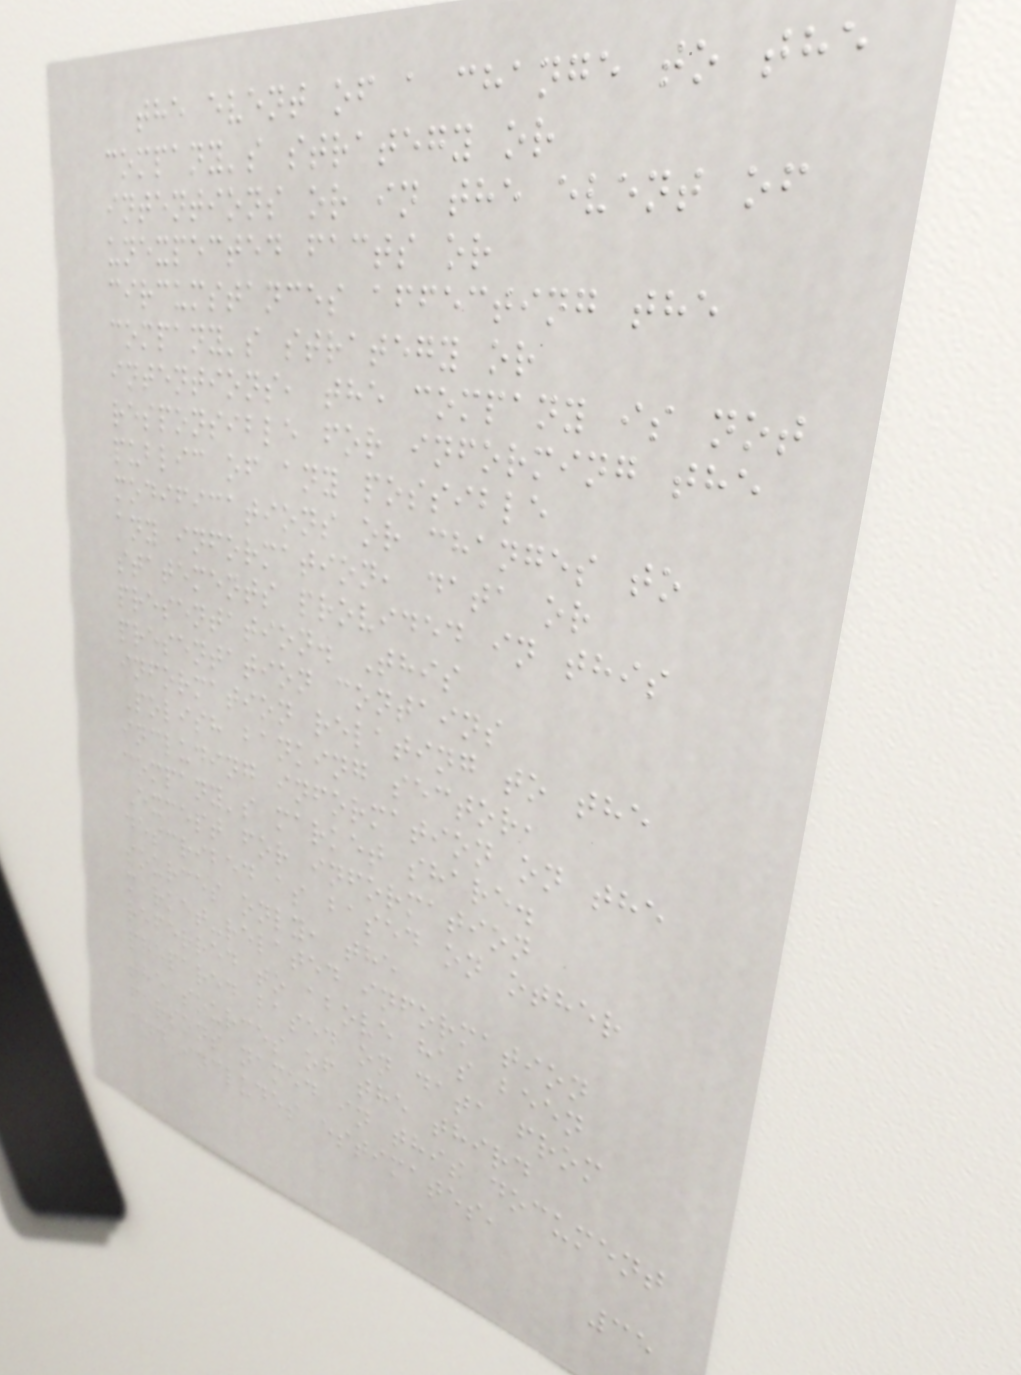the event of a change to the
company's strategy or
intentions or in the event of
unexpected facts or
circumstances affecting the
company's strategy or
intentions, the company is not
responsible for informing the
public of any possible
modifications or changes to
any information, data or
statements provided in this
presentation. This
presentation contains
information relating to the
Polish banking sector,
including information on the
company's market share.
Except for information
described as based on other
sources only, the
market-related information
referred to above has been
prepared based on data from
the sources of the third
persons named in this document
and includes estimates,
35
